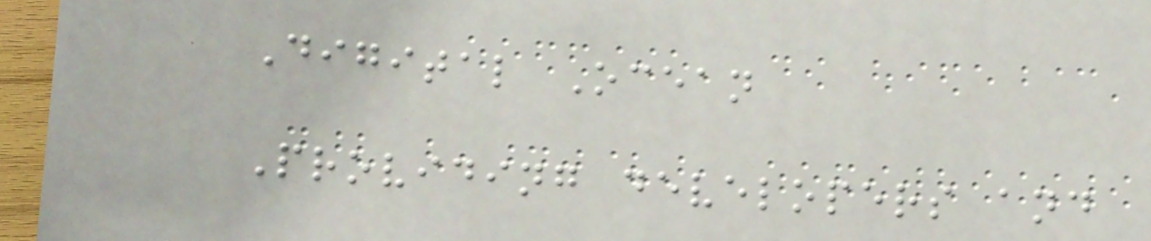Digital Ocean
Providing developers and
